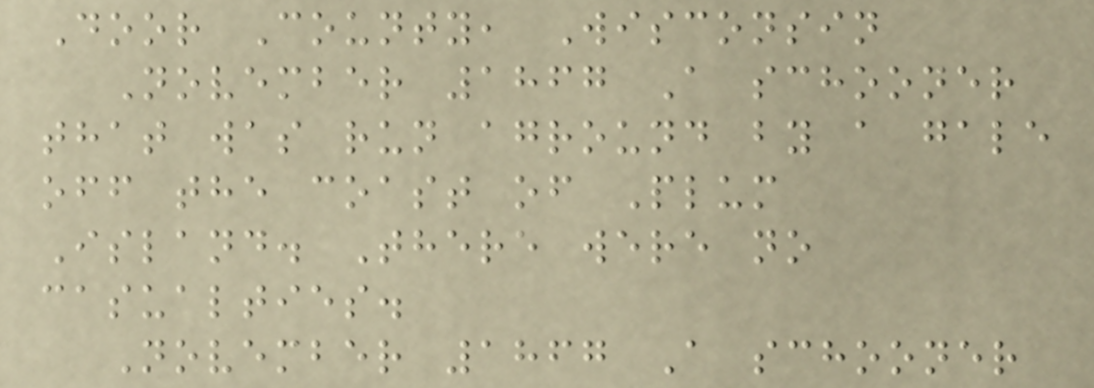Door County, Wisconsin
November 1867 A schooner
that was run aground by a gale
off the coast of Plum
Island. There were no
casualties.
November 1867 A schooner
